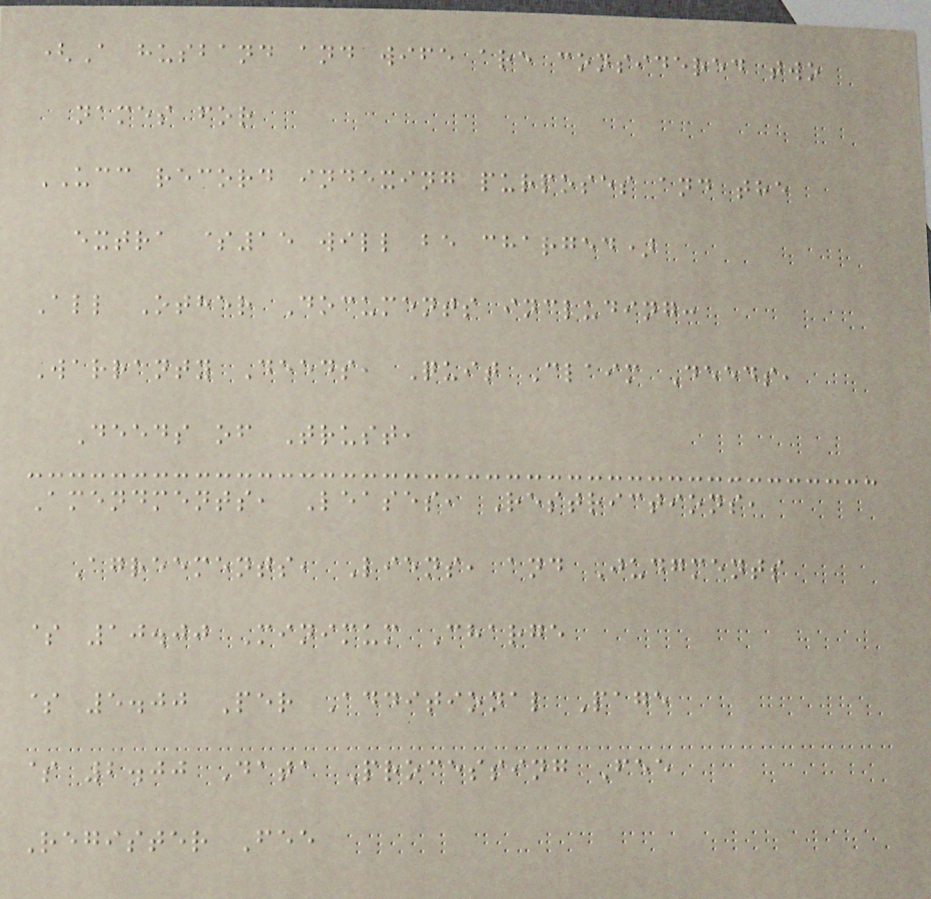(A husband and wife are considered two
names for
UCC record indexing purposes and the
extra $15 will be charged)
All Other Documents including:
Warranty Deeds, Quit Claim Deeds,
Deeds of Trust,
Amendments, Leases, Restrictions,
Agreements, Liens, and Judgments
$ 10.00 Minimum Charge
$ 5.00 Per Additional Page
$ 2.00 Data Processing Fee
Register Fee
